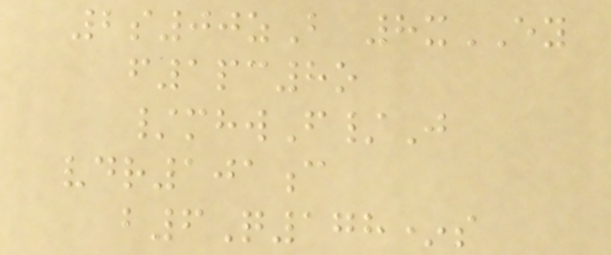2s00zB 8xEY
f1pc8o
/mhwF/J
vdr101c
b6Q178*s
